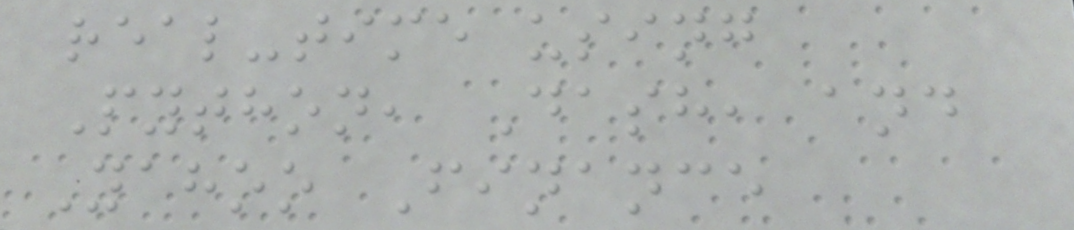real-time using
Python, Dash, and
Yahoo Finance
